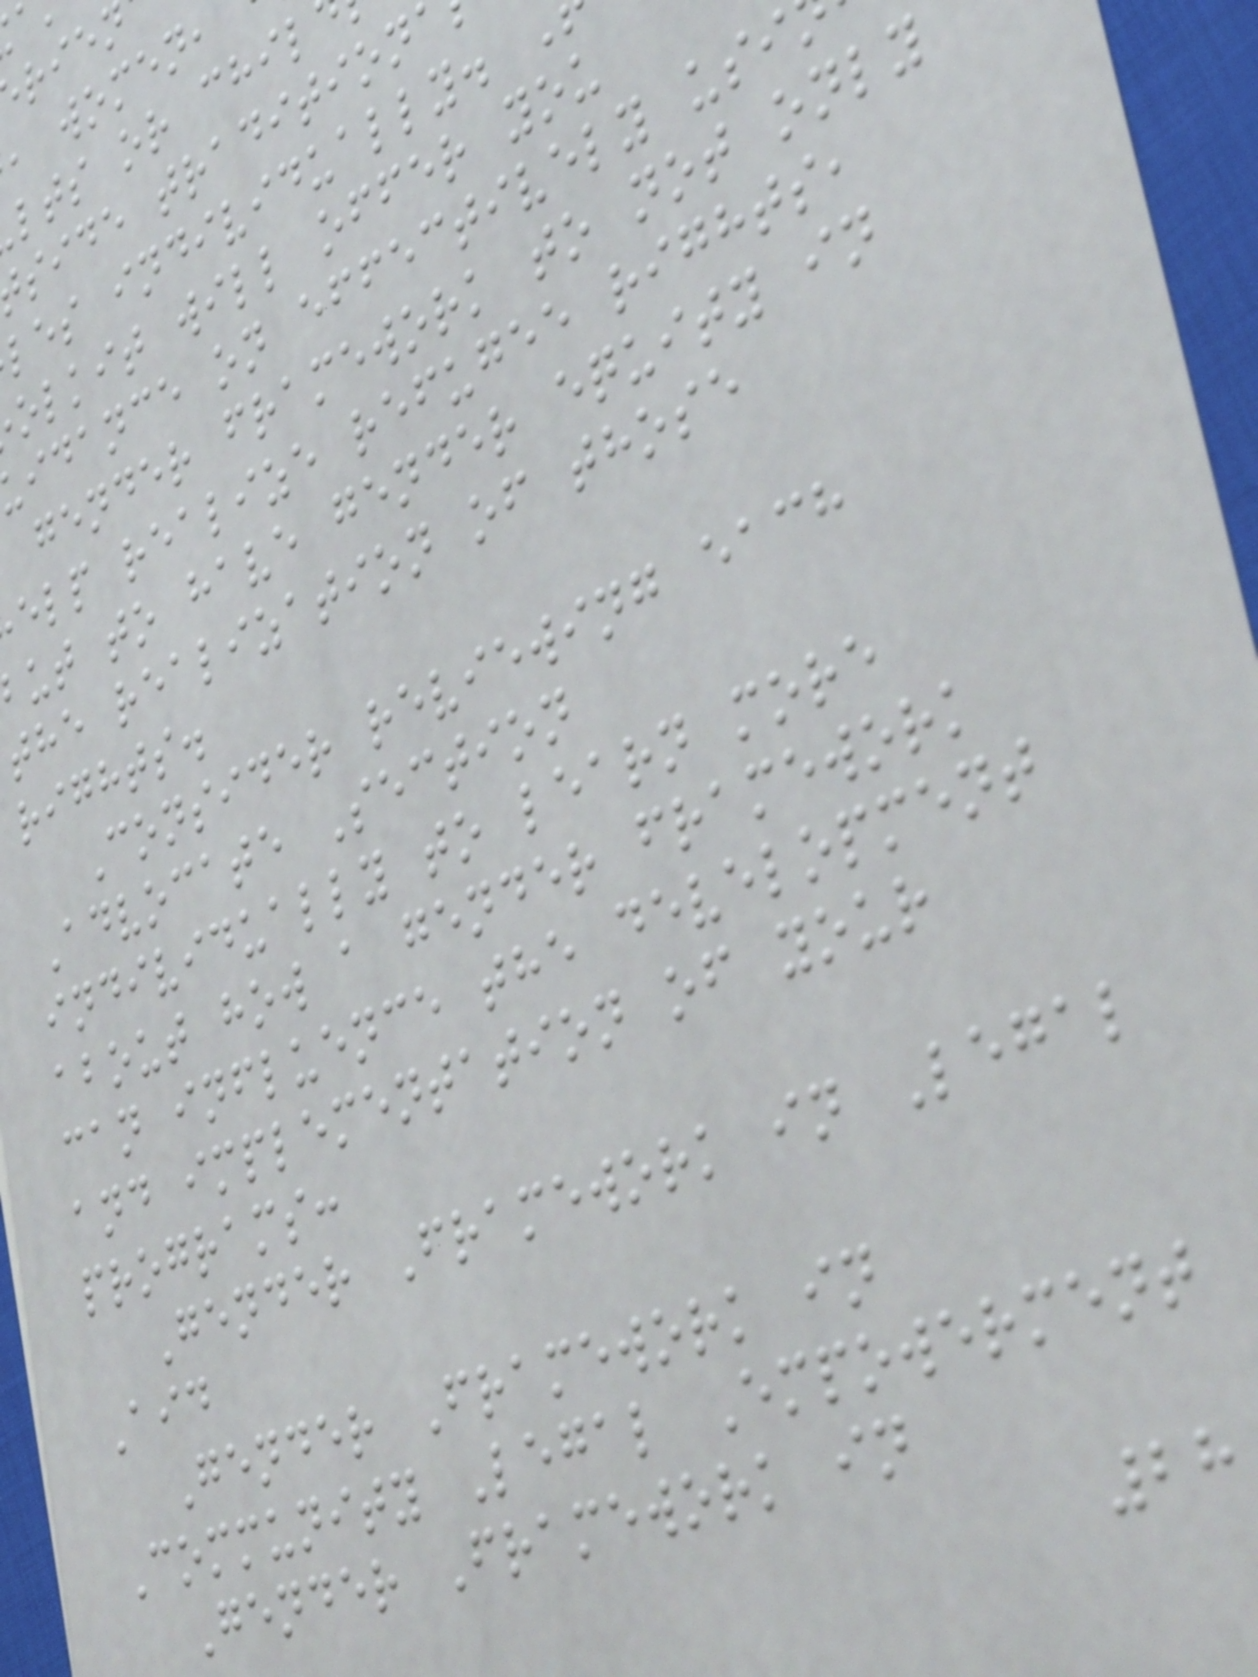, women,
lts or chil
side tradition
les individually.
olkit will offer you
idance on effectively usi
gender framework to not only
elp realize refugee rights,
ut to have gender equity in
the realization of those
rights.
Consider reviewing each
Advocate Section
individually to learn more
about how a gender framework
can influence the development
and implementation of your
programs:
Gender Framework in Legal
Aid
Gender Framework in
Community Legal Empowerment
Gender Framework in
28
